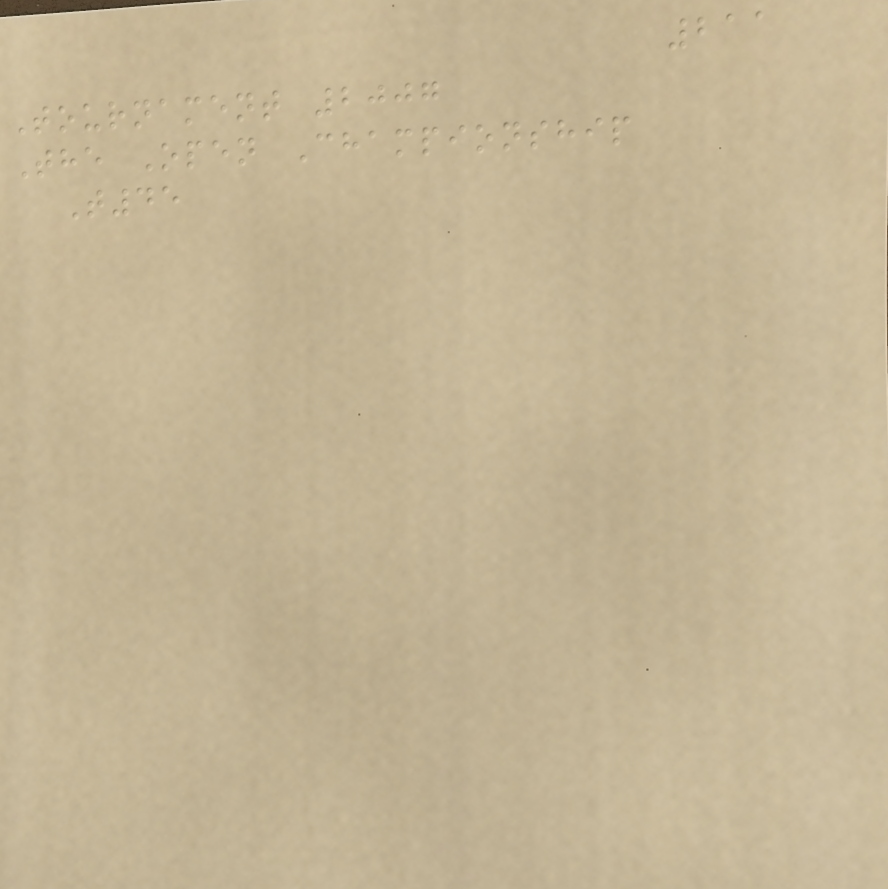211
Tournament 2007
The Open Championship
T45
